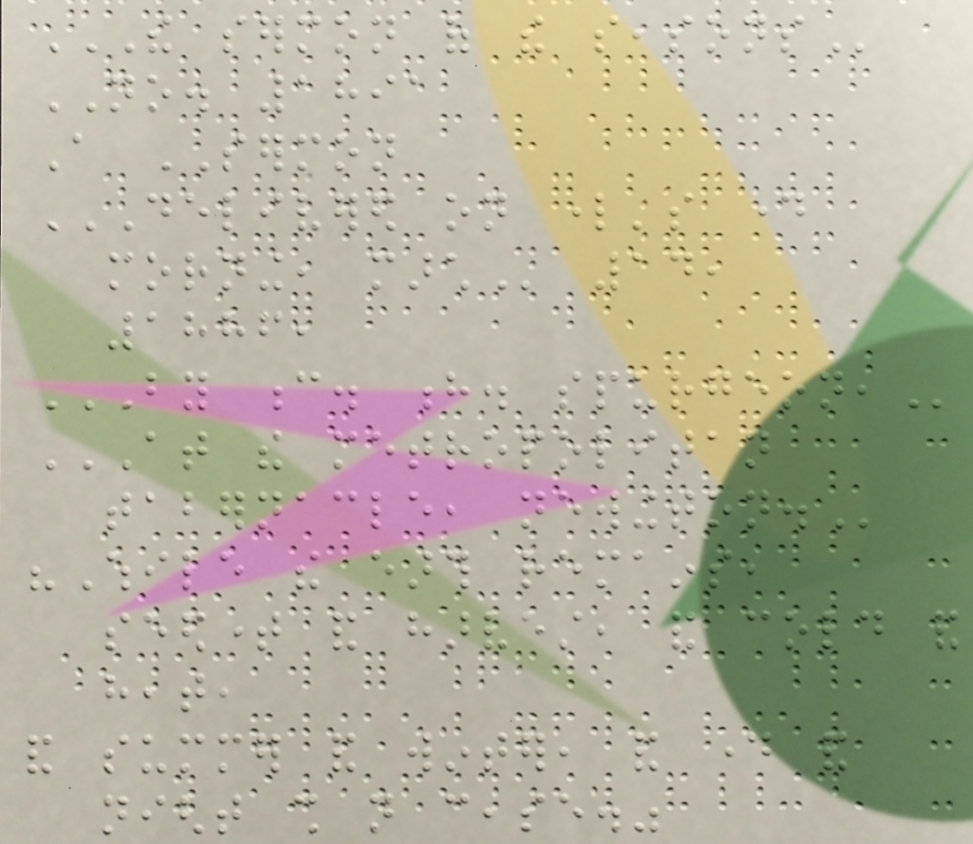THE SERMON OF THE SEASONS
NO. 1891
A SERMON
DELIVERED ON LORD'S DAY
MORNING, MARCH 14,
1886,
BY C. H. SPURGEON,
AT THE METROPOLITAN
TABERNACLE, NEWINGTON.
"While the earth remains,
seedtime and harvest, and cold and
heat,
and summer and winter, and day and
night shall not cease."
